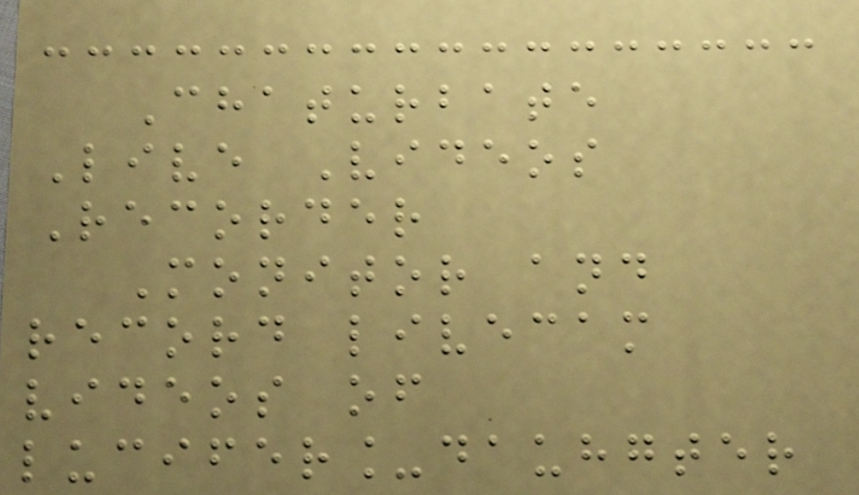Chaturbate
Live Videos
Recorder
Monitor and
record livecam
videos of
lucifer_dauhgter
